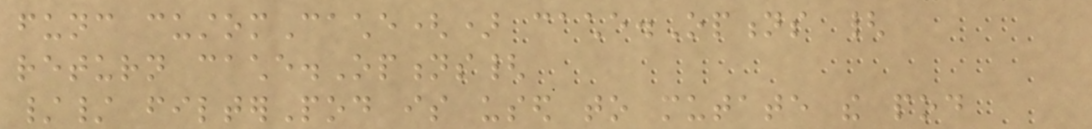func customCache() cache.Options {
return cache.Options{
// filterPod is used to mutate the pod
